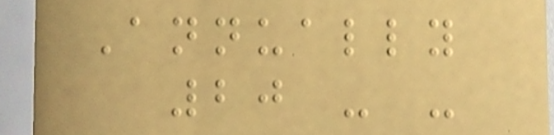Annually
20 - -
